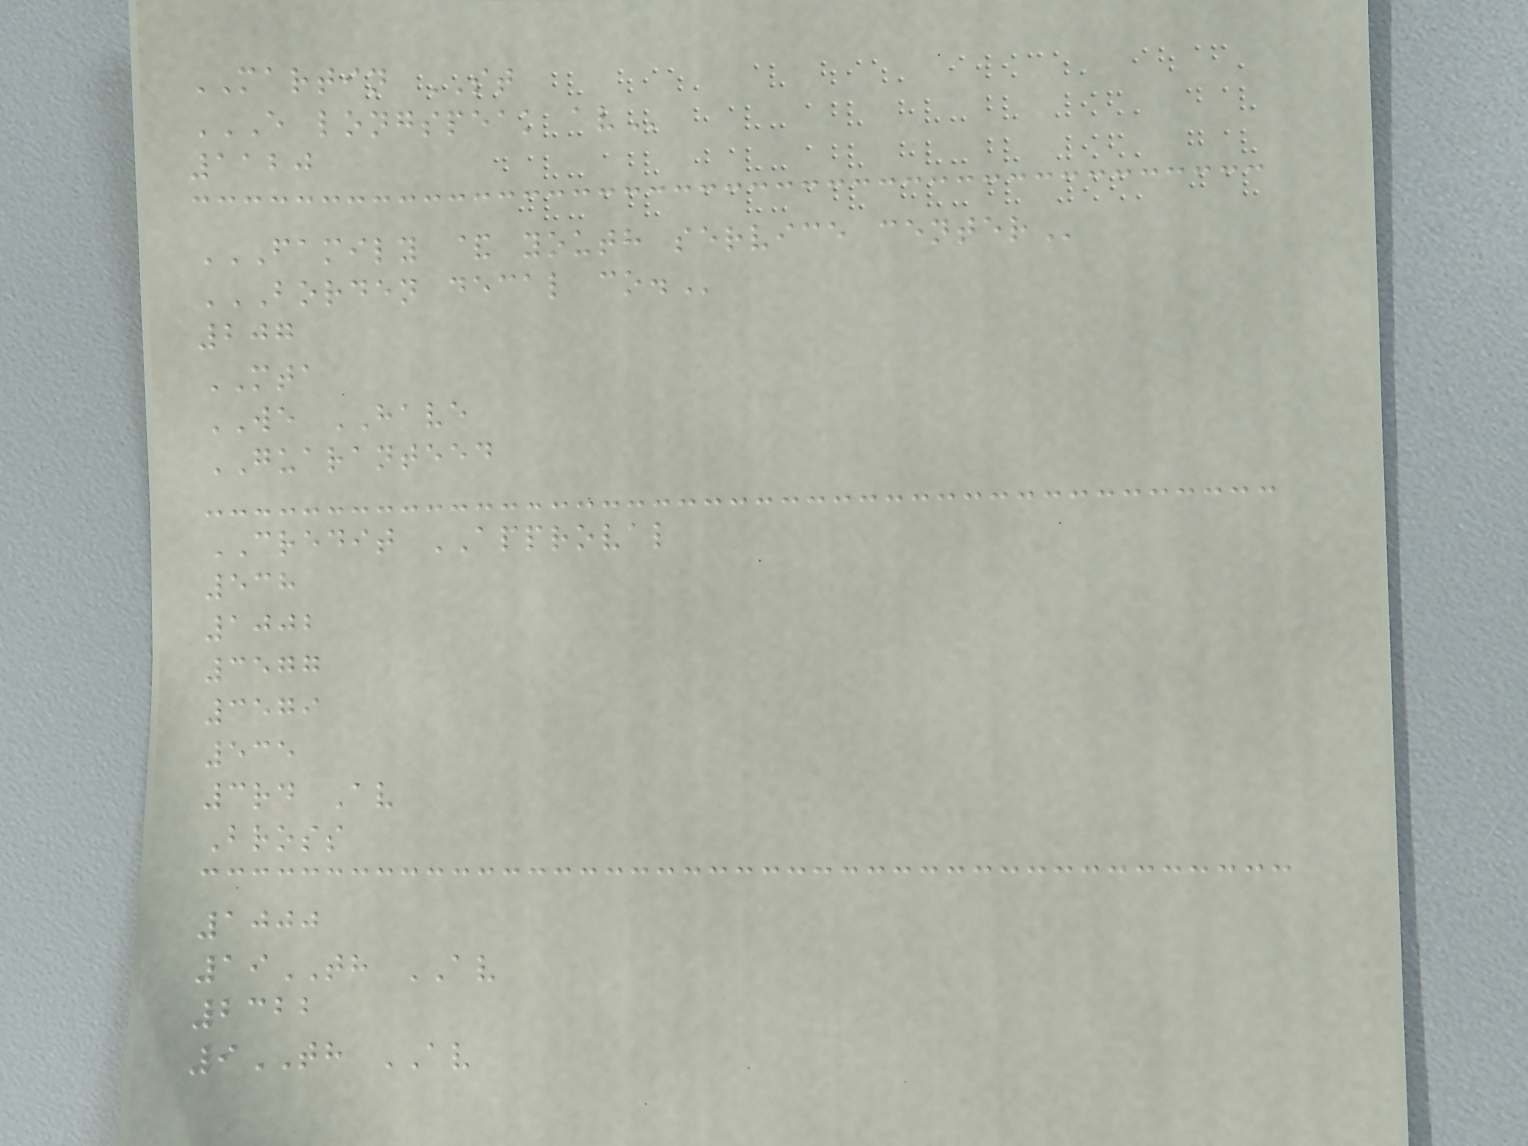MARTIN ST
E LONGSPEAK AV
1120
FAMILY & YOUTH SERVICE CENTER
BORDEN DECAL CO.
207
MTA
WE HAVE
GUARANTEED
CREDIT APPROVAL
538
1002
3577
3579
535
3rd Av
Bross
1000
19TH AV
2322
9TH AV
